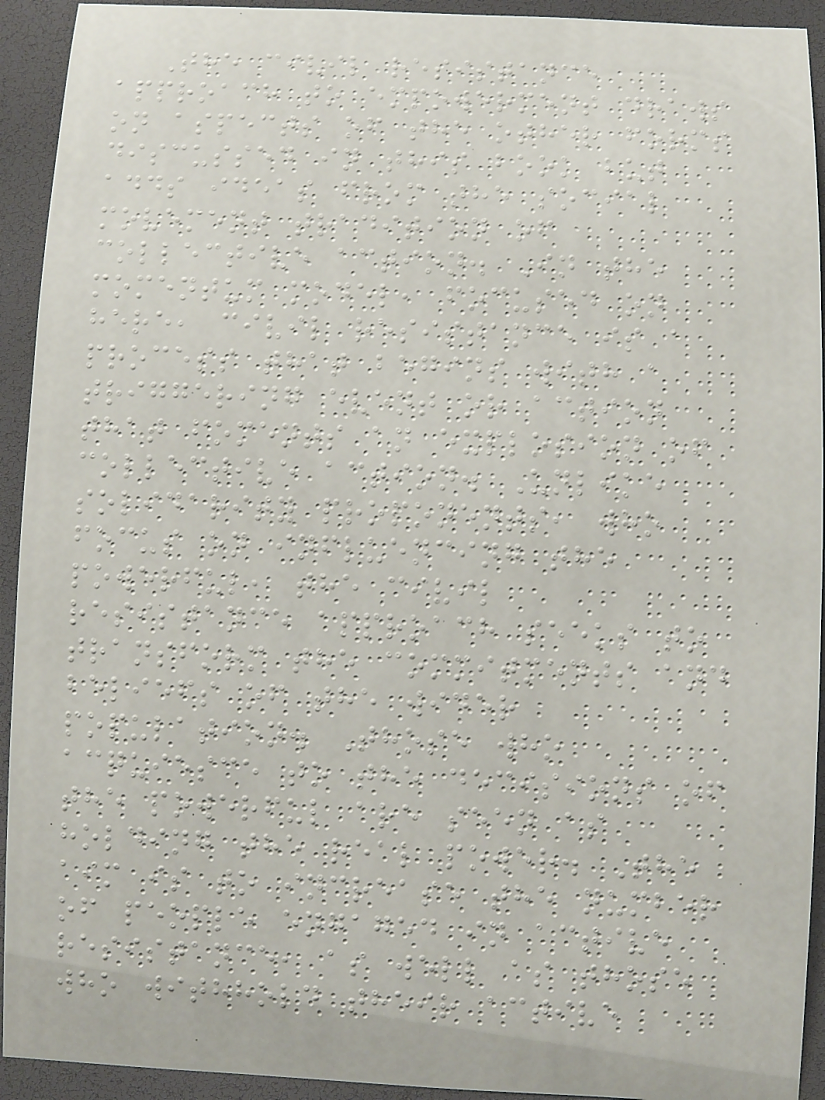The civil resistance
approach to empowerment draws
on aspects of the other forms
discussed in this book but
adds ideas from the social
movement tradition of
collective action. In the
momentum model, focused on
here, civil resistance is a
process that begins with a
triggering event or action
that foments an explosion of
collective action. Unlike
solidarity proponents, who
focus on influencing the
powerful, the civil
resistance approach seeks to
transform the commitments and
beliefs of the wider
population. Those who
acquiesce to the decisions of
the powerful are seen as
holding the real power. The
aim is to increase the number
of people engaged in active
resistance, as well as those
who withhold their active
